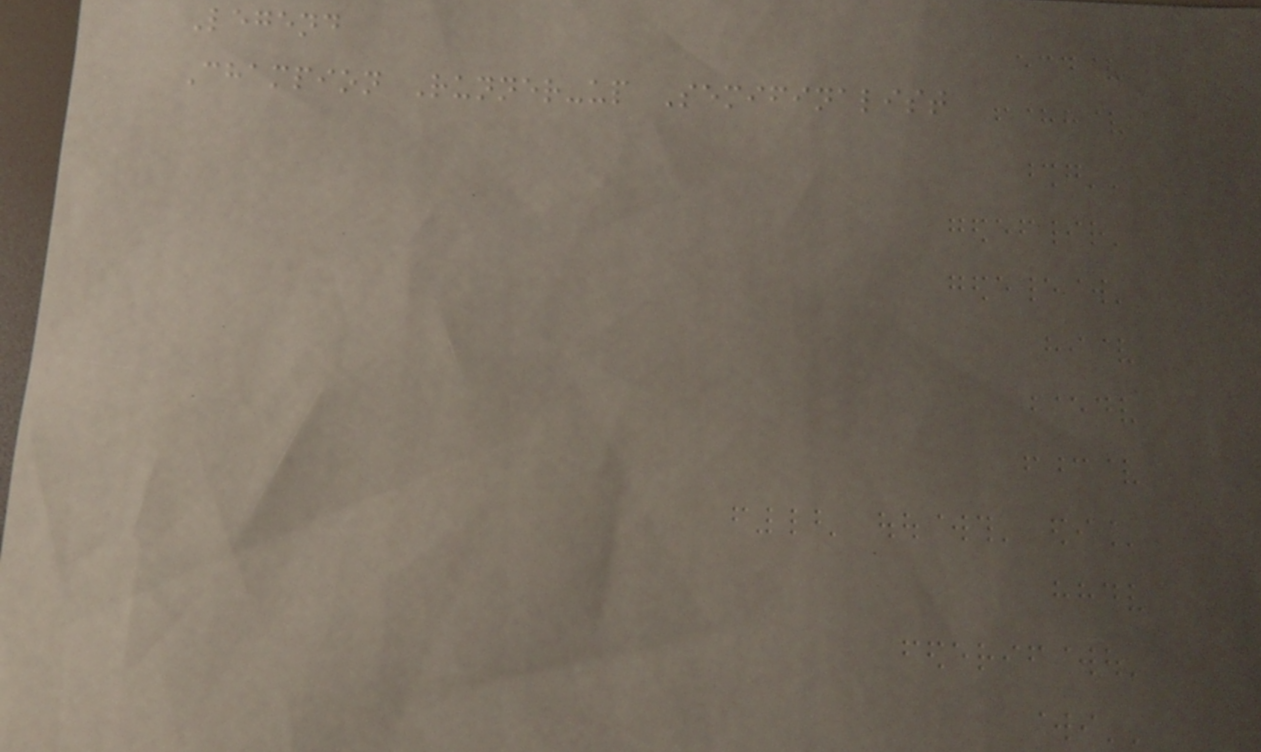Legend
Champion Runner-up Semifinalist
